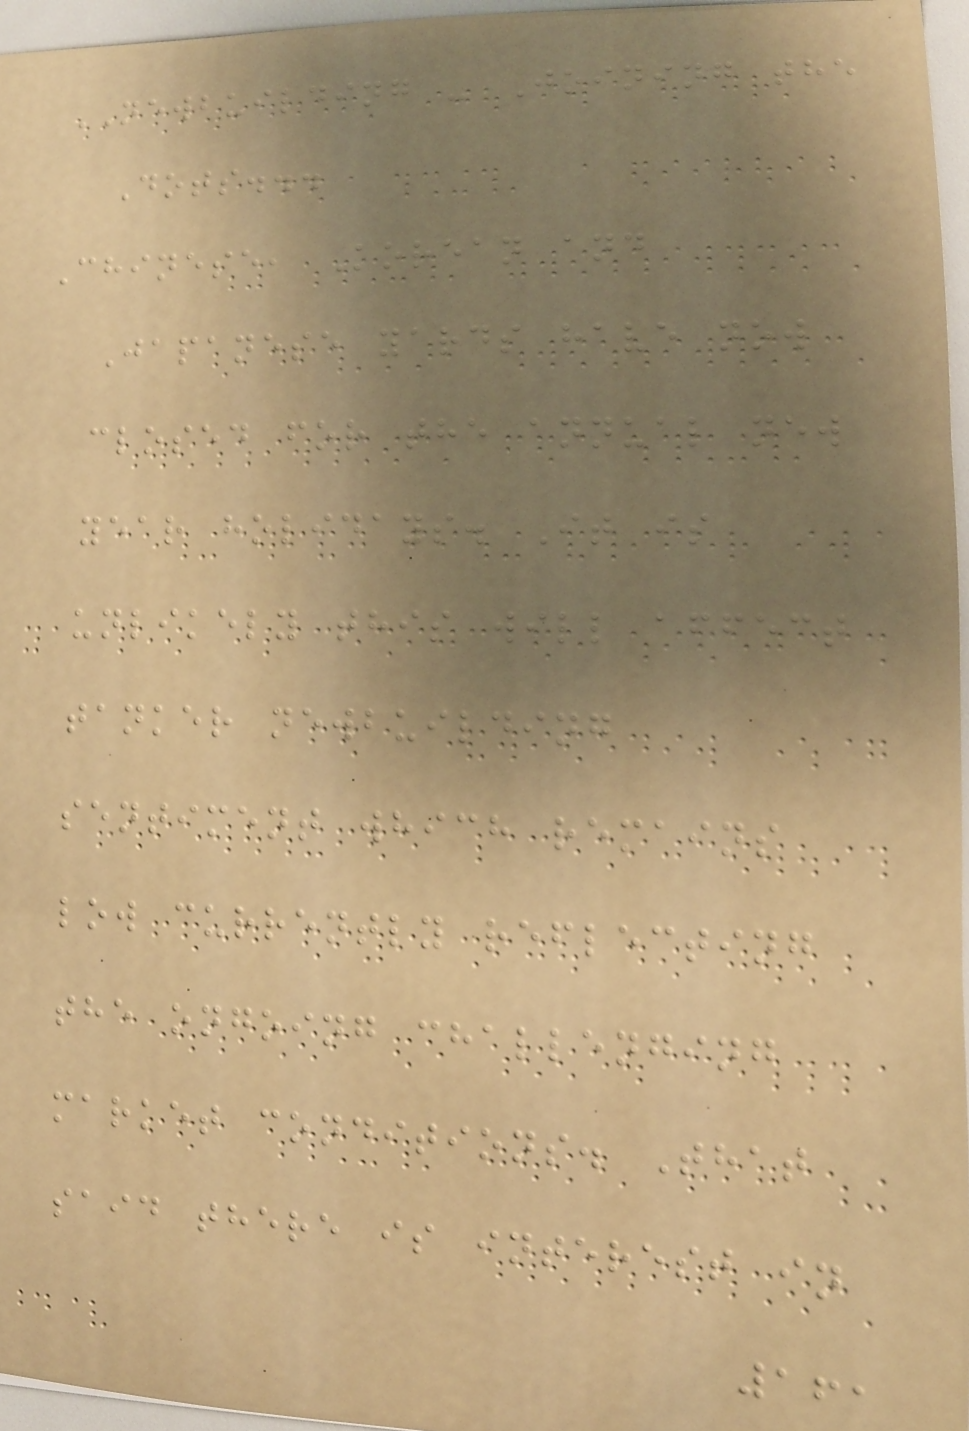NEWBUILDING - Joining the
Dots...
Chinese, Korean and
Japanese yards have now
closed for the annual new
year holidays. It is
unlikely this will affect
tanker newbuilding
sentiment which remains
low currently reflecting
the ongoing challenging
market conditions. That
said there is interest in
161
